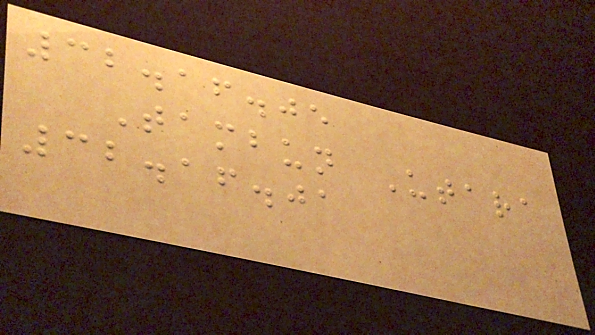32.16.05
Tambun Utara
32.16.01
